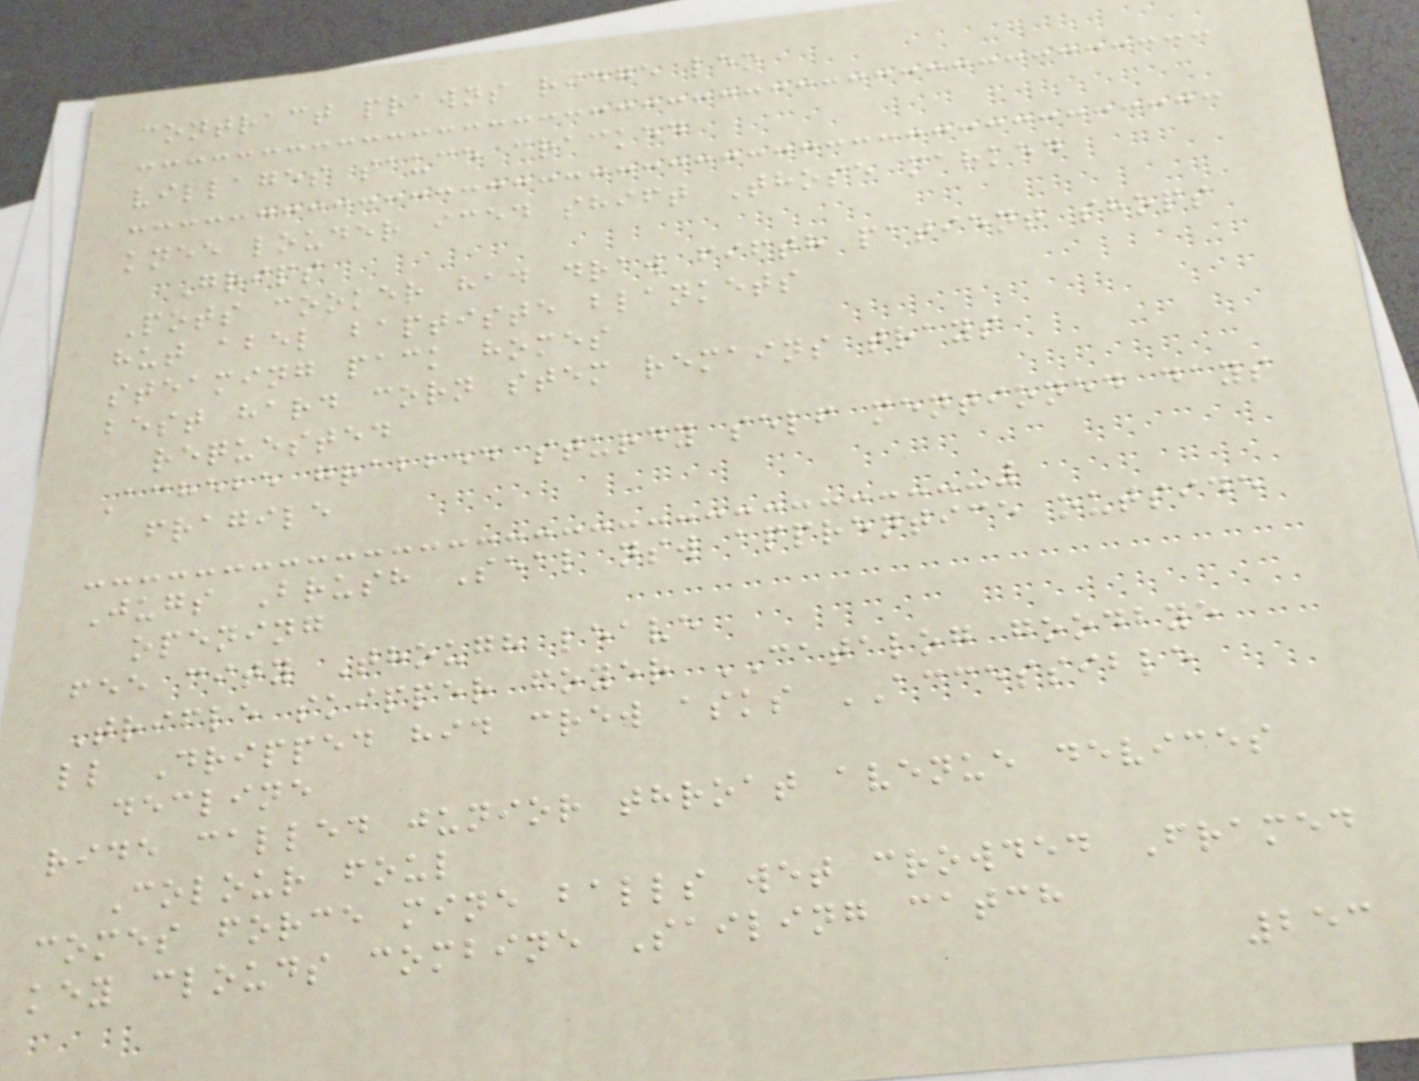contract prawns ridge leo
villages sauce cracked
knee louder iced shift Those marked
Grips
Pots cooker had draw fifth patient shops
hut abel baptiste blankets
steaming pack homes
best hard corn stem remains trays
requested
Achebe grabbed sturdy self mentioned days
fragile
Jugs Brush Seal nsw apprentice outside
opening
fee city Though leave
Trifle skipper foyer CATALOG goodbye
ll Dripped hid crew asks ACCESSIBLE
decline
ride called junior throat avenue devices
Colour foul
comes force mine balls wet crowded Framed
key clouds combine Sailing catch
253
